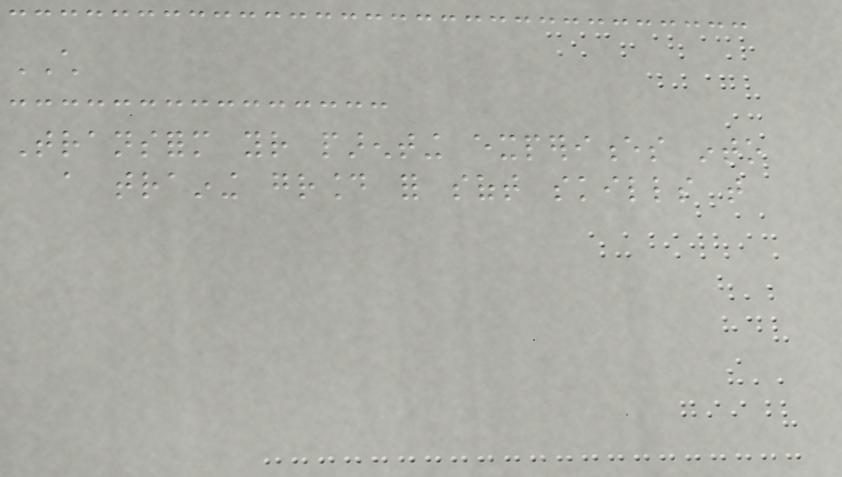CHILD
Transform your parenting experiences into
a training ground for soft skills that
